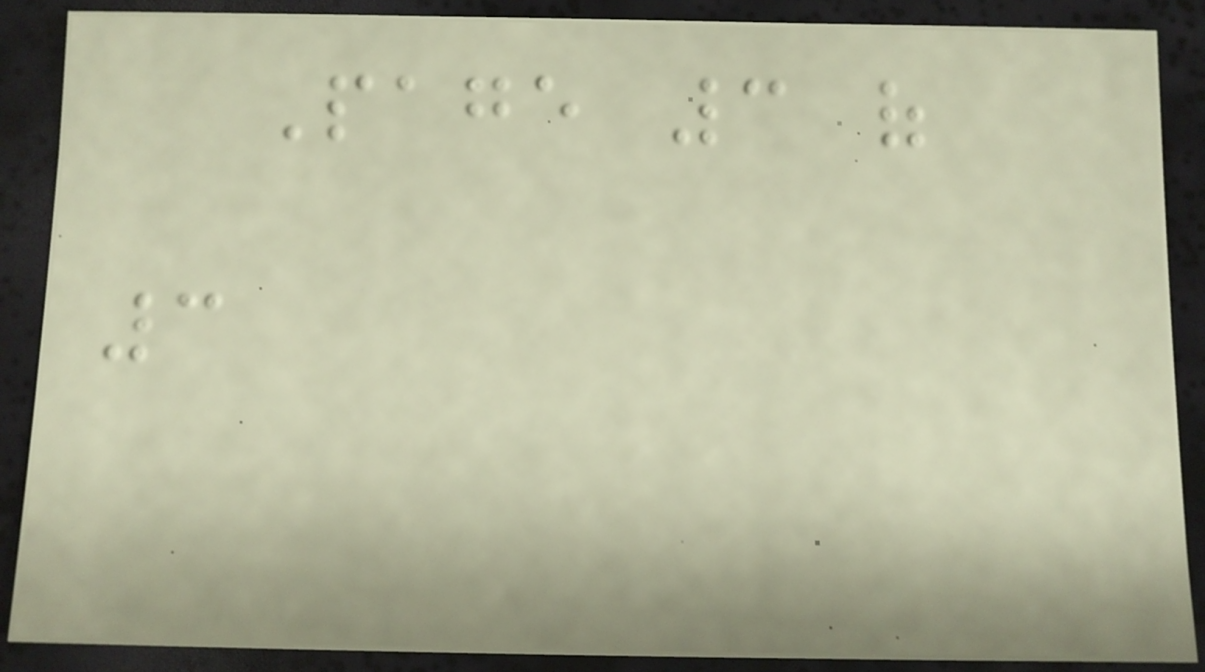Page 3 of
3
